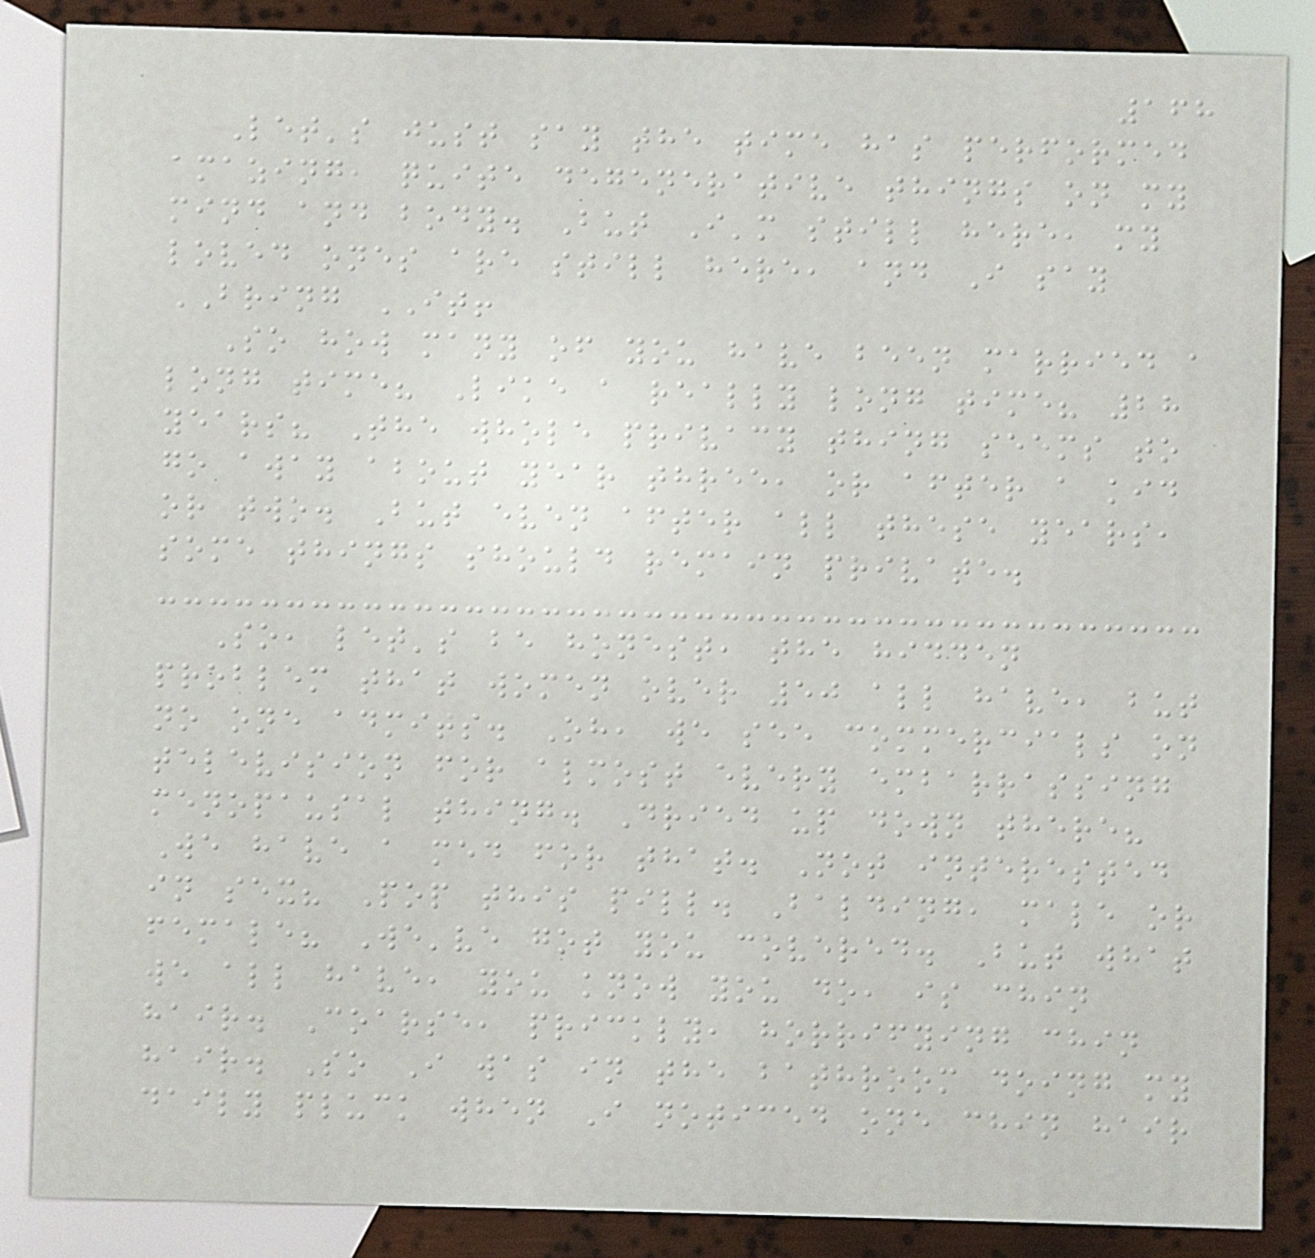168
Let's just say the time has performed
amazing, quite degenerative things on my
mind and body. But I'm still here, my
loved ones are still here, and I say
BRING IT!
So how many of you have been married a
long time? Like a really long time? 28
years? The whole privacy thing seems to
go away about year three, or after a kid
or two. But even after all these years,
some things should remain private.
So, let's be honest, the hidden
problem that women over 50 all have, but
no one admits. Oh, we see commercials on
television for almost every embarrassing
menopausal thing. Dried up down there?
We have a med for that. Not interested
in sex? Pop this pill. Balding, male or
female? We've got you covered. But what
we all have, you know you do, is chin
hair. Coarse, prickly, horrifying chin
hair. So I was in the bathroom doing my
daily pluck when I noticed one chin hair
